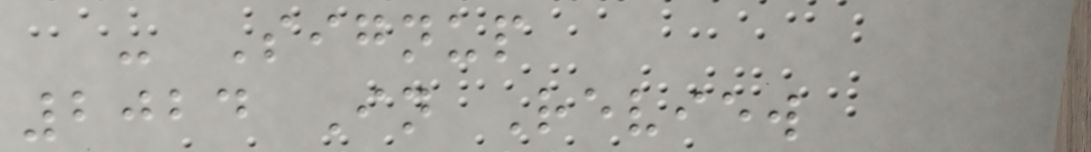- Signup
2024 In Review
